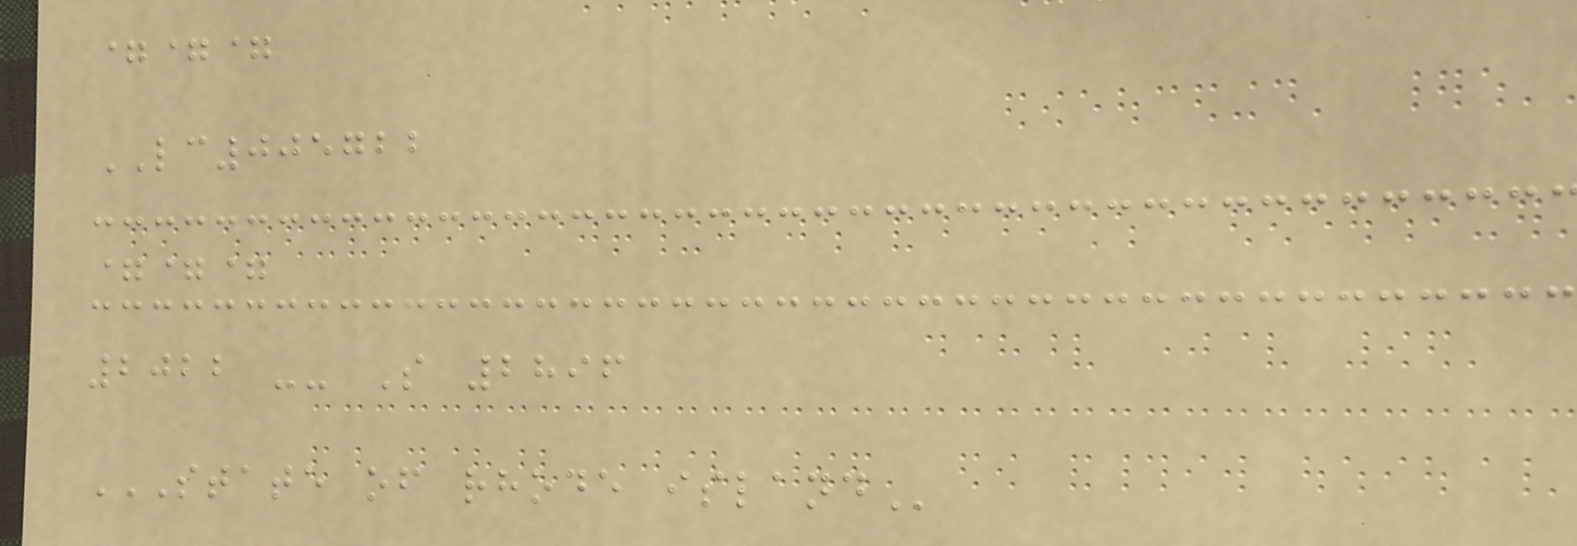===
LC005722
===
2022 -- S 2896
STATE OF RHODE ISLAND
